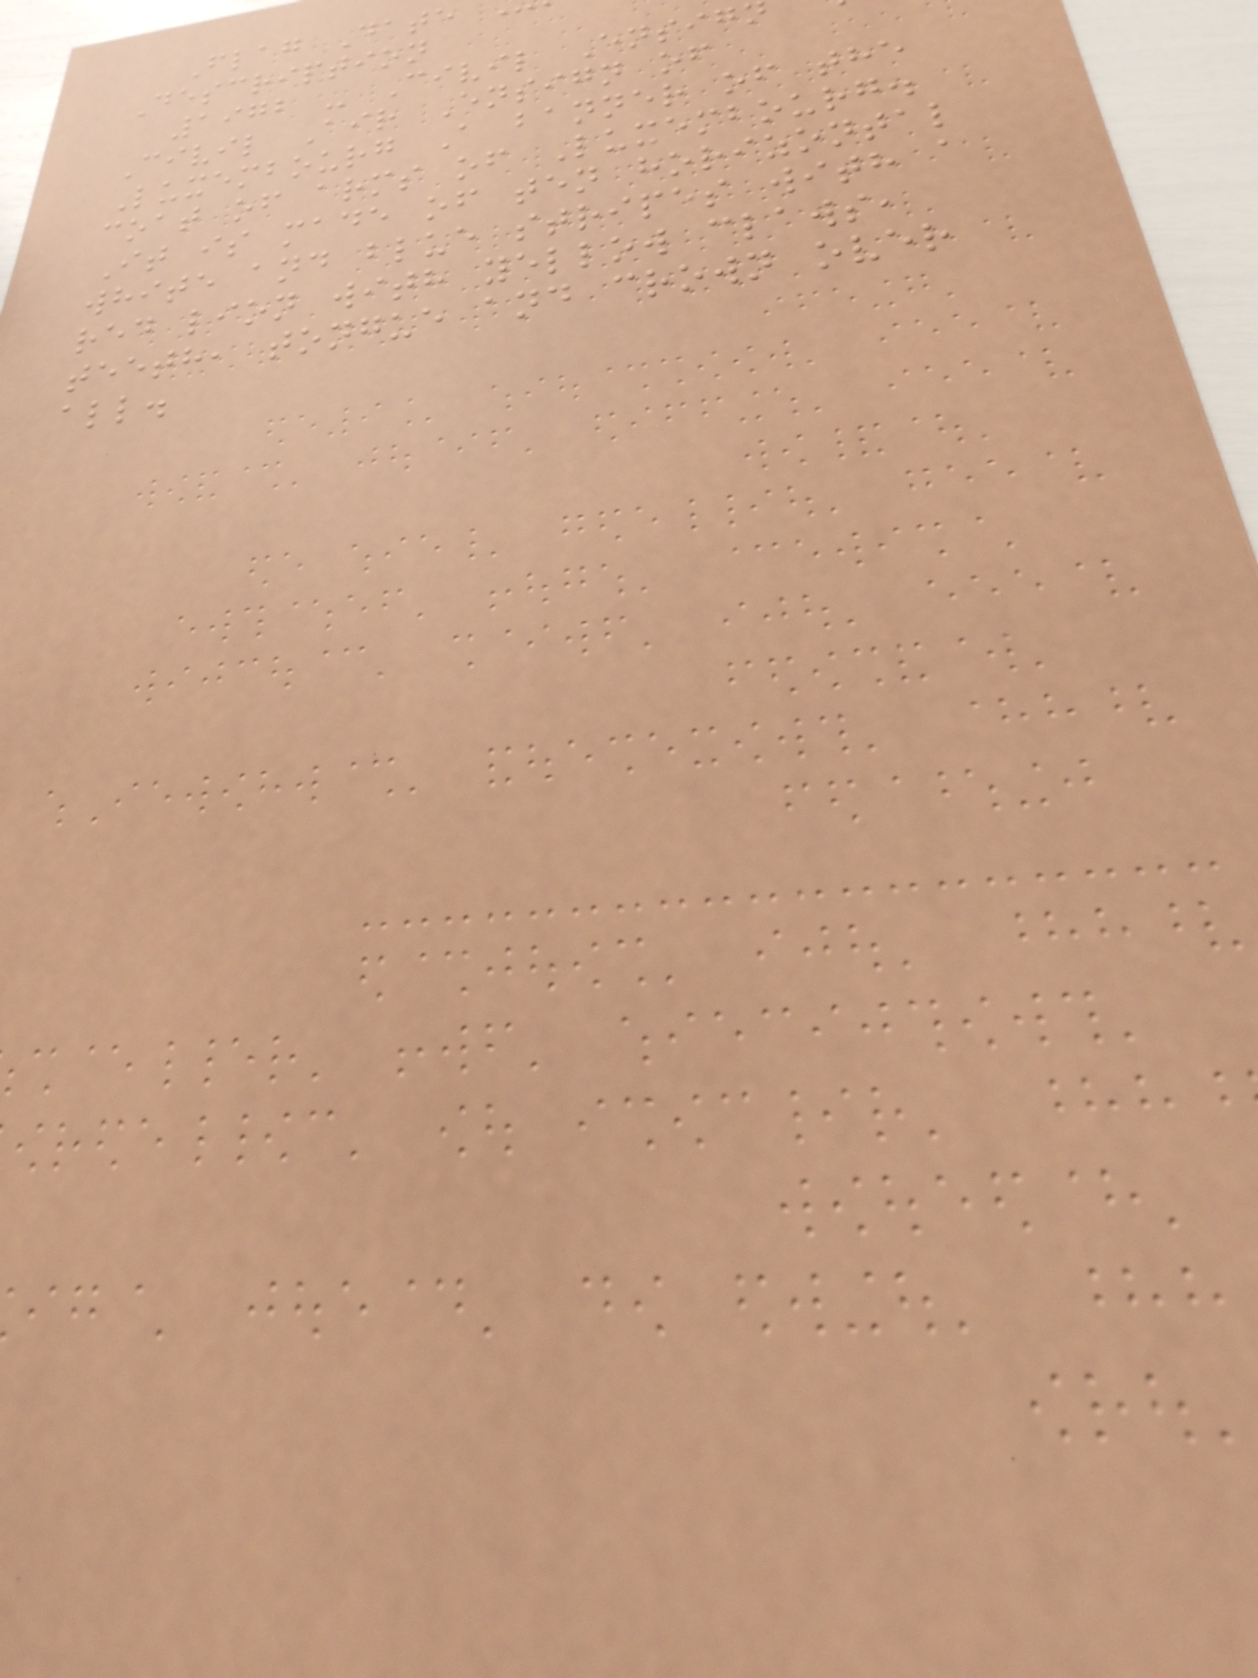Flag Date
Description
1972 - Civil Ensig
Civil Air Ensign of
Luxembourg A banner of the
coat of arms of Luxembourg.
It is made of ten horizontal
white and blue stripes with a
red lion with yellow claws,
teeth, tongue and crown over
all.
